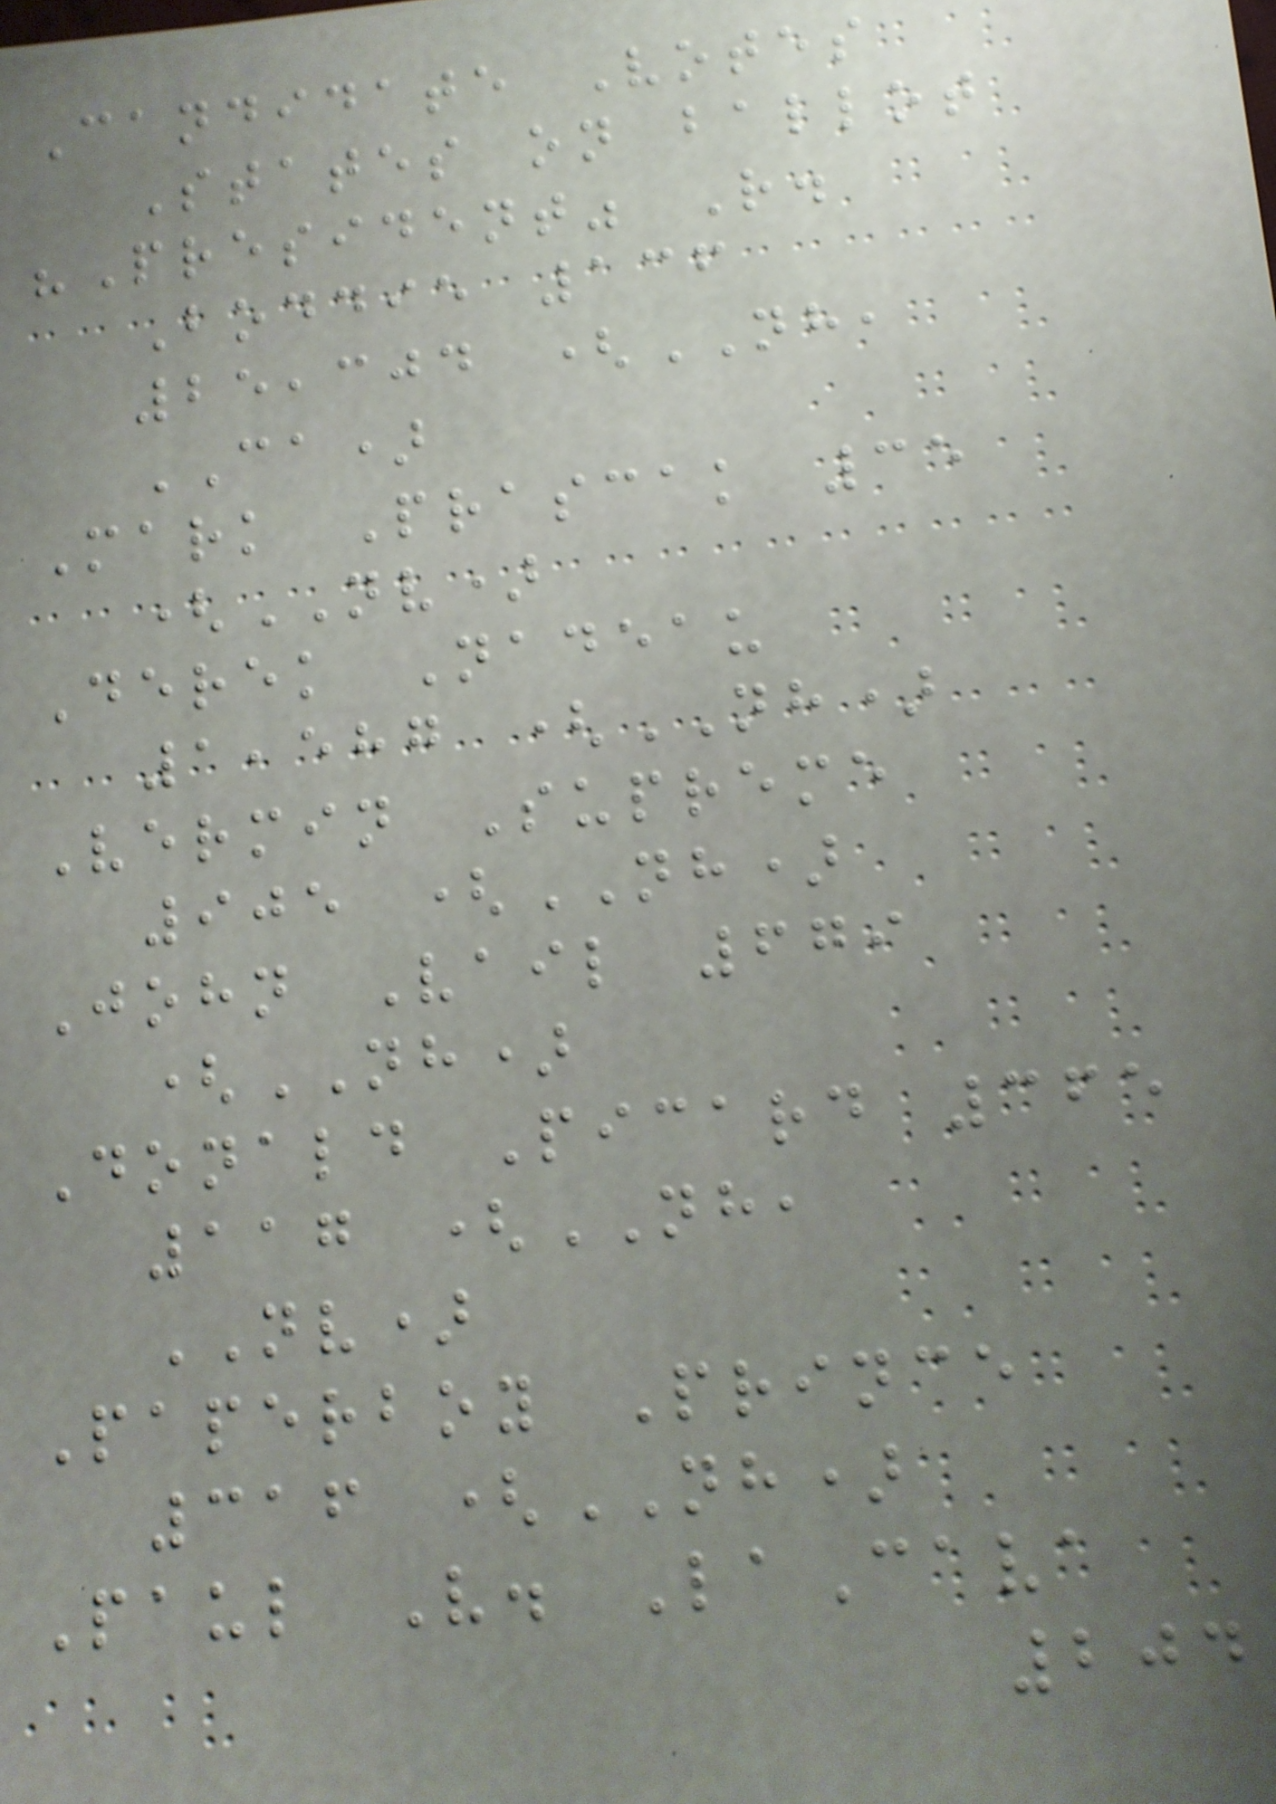Candidate Votes
States on ballot
"President" R.
Boddie 136
25,304 (NH,
CA)
Mark Prascak 35
(NV)
Derek Nadeau
1,587 (NH)
Vermin Supreme
905 (NH)
John Vail 679
(NH)
Donald Picard 365
117 (NH,
NV)
Paperboy Prince
316 (NH)
Paul V. LaCava
204
